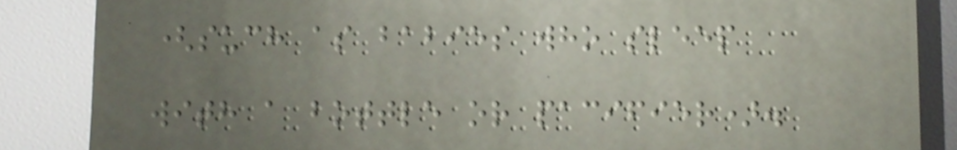(such as babies who sleep
with a bottle or pacifier).
